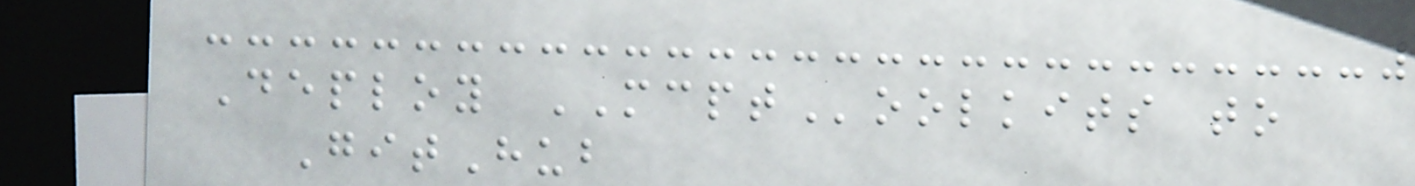Deploy MCPToolkits to
GitHub
